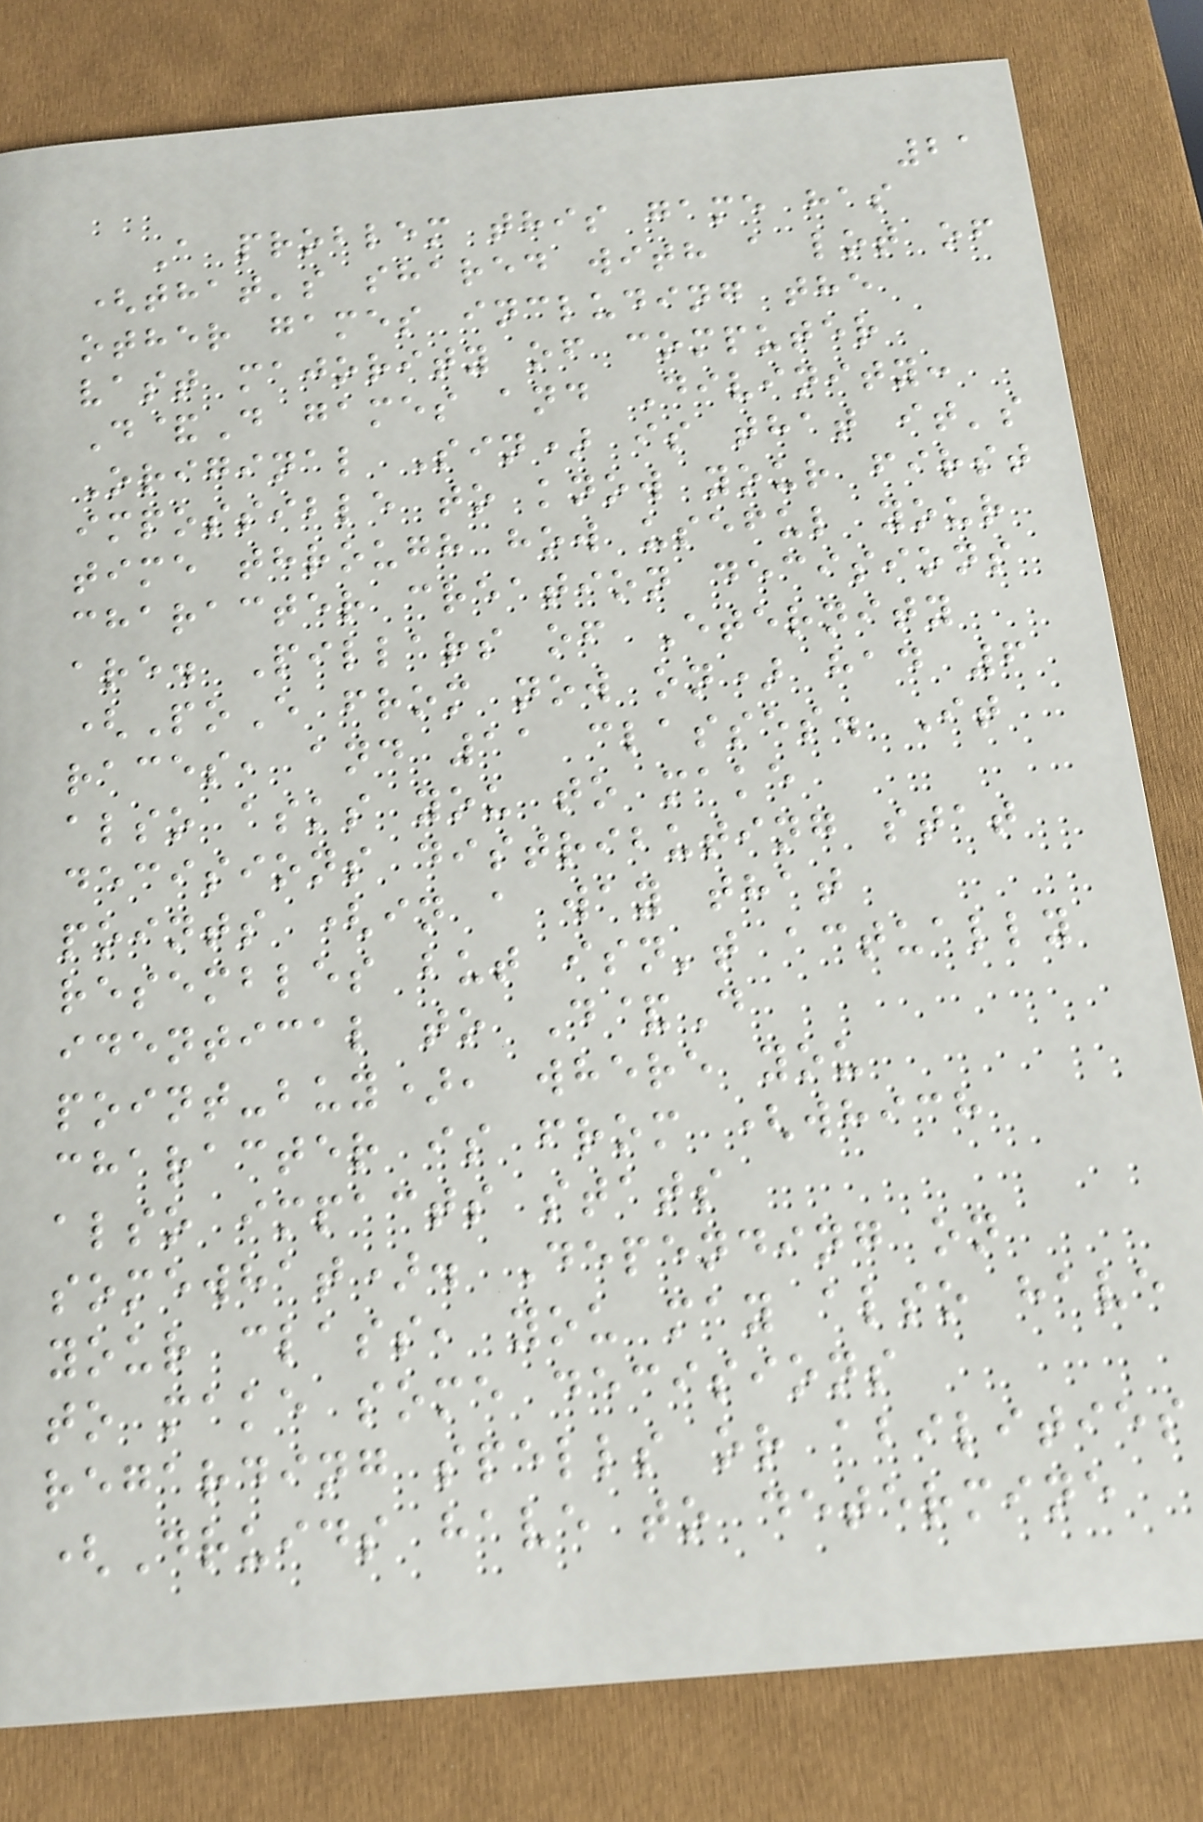21
A problem this game has
(that's shared with a lot of
other games including the
vast majority of computer
D&D games and Divinity:
Original Sin) is that it's
impossible to know your first
time through how useful your
character creation decisions
are. Pillars of Eternity
(PoE from now on) had 6
races, and 11 classes. It
also asks you to make
decisions distributing stat
points (in a way that
resembles but isn't actually
identical to D&D
point-buy), where you
character is from (which
also impacts stats
somewhat). Depending on
your class, you may also have
to make some decisions
regarding spells or abilities
(Druids have to determine
